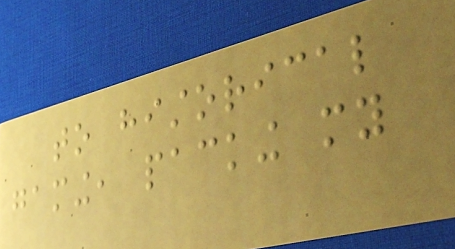to historical
gaming, packing my
